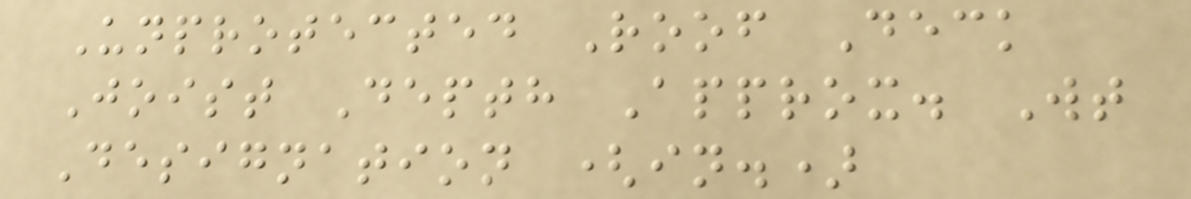Unprotected Roof Deck
Joist Depth Approx. Wt
Designation (in.)
